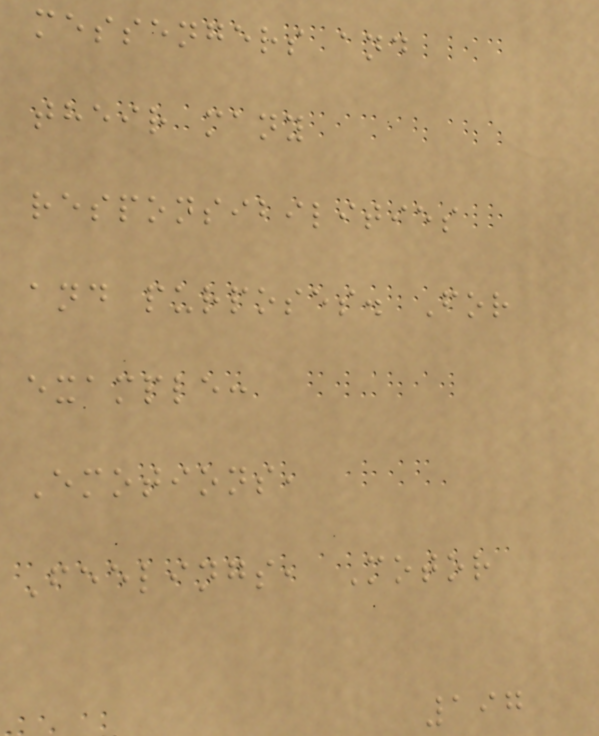messengers and
their many
responsibilities
and purposes. For
example:
Emotions,
Feelings, Motor
197
